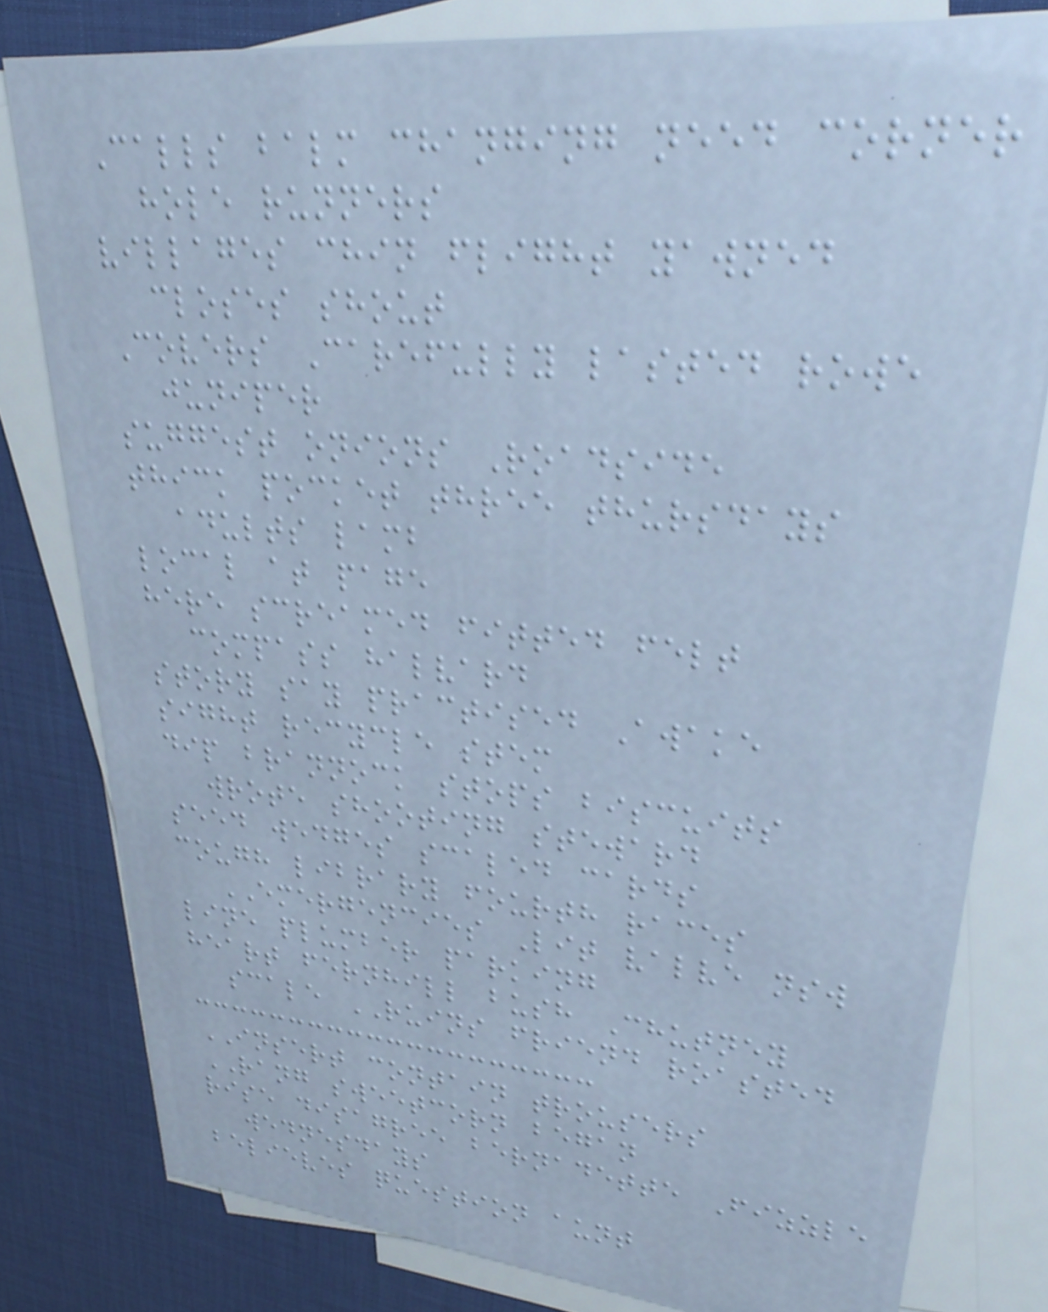Calls balm changing need corner
hole runners
villages chin flight yawned
closes shout
Covers Carefully lasted rowe
juniper
suggest onions Roadside
thick pocket three thursdays
adults lamb
local at page
here screamed fitted felt
compass halvard
story say practised Awake
sight recycle stem
dip brannock stops biscuits
wrote shooting steward
seed wedges scaled cards
cough library fourth races
EMERGENCIES Lit valve nsw
line plumber parking
heart fernhill bush Chutney
scale RUINS friend roasted
INSERT contain trousers
RANG sweetcorn began
rise disagree bernadette Fizzle
wednesdays
believes question aunt
